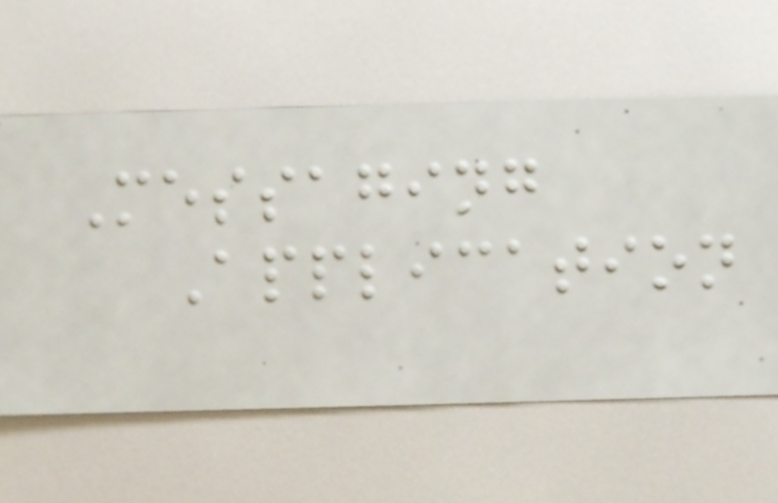Messaging
Application
